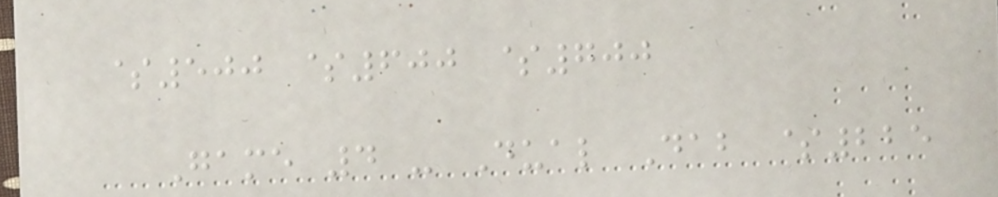$500 $600 $700
Game 4 - Dual Dab $225
